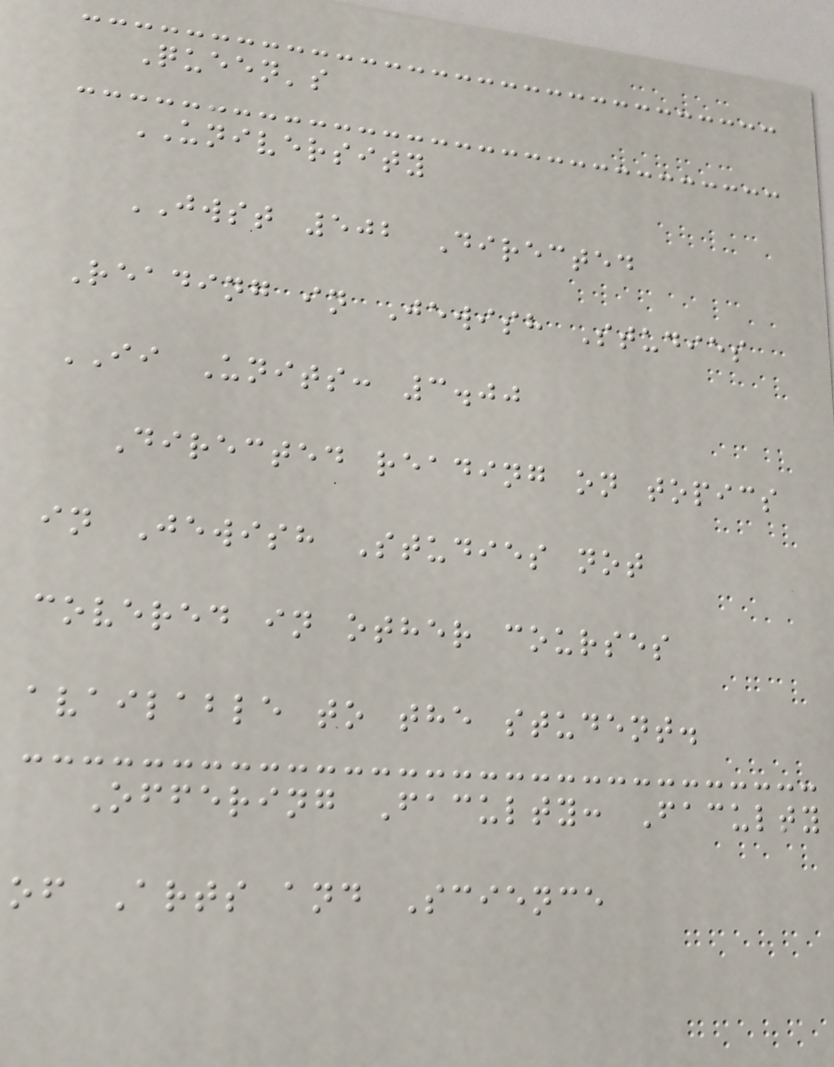Queen's
UNIVERSITY
JWST 502 Directed
Reading in Jewish Studies
II Units: 3.00
Directed reading on topics
in Jewish Studies not
covered in other courses
available to the student.
Offering Faculty: Faculty
of Arts and Science
